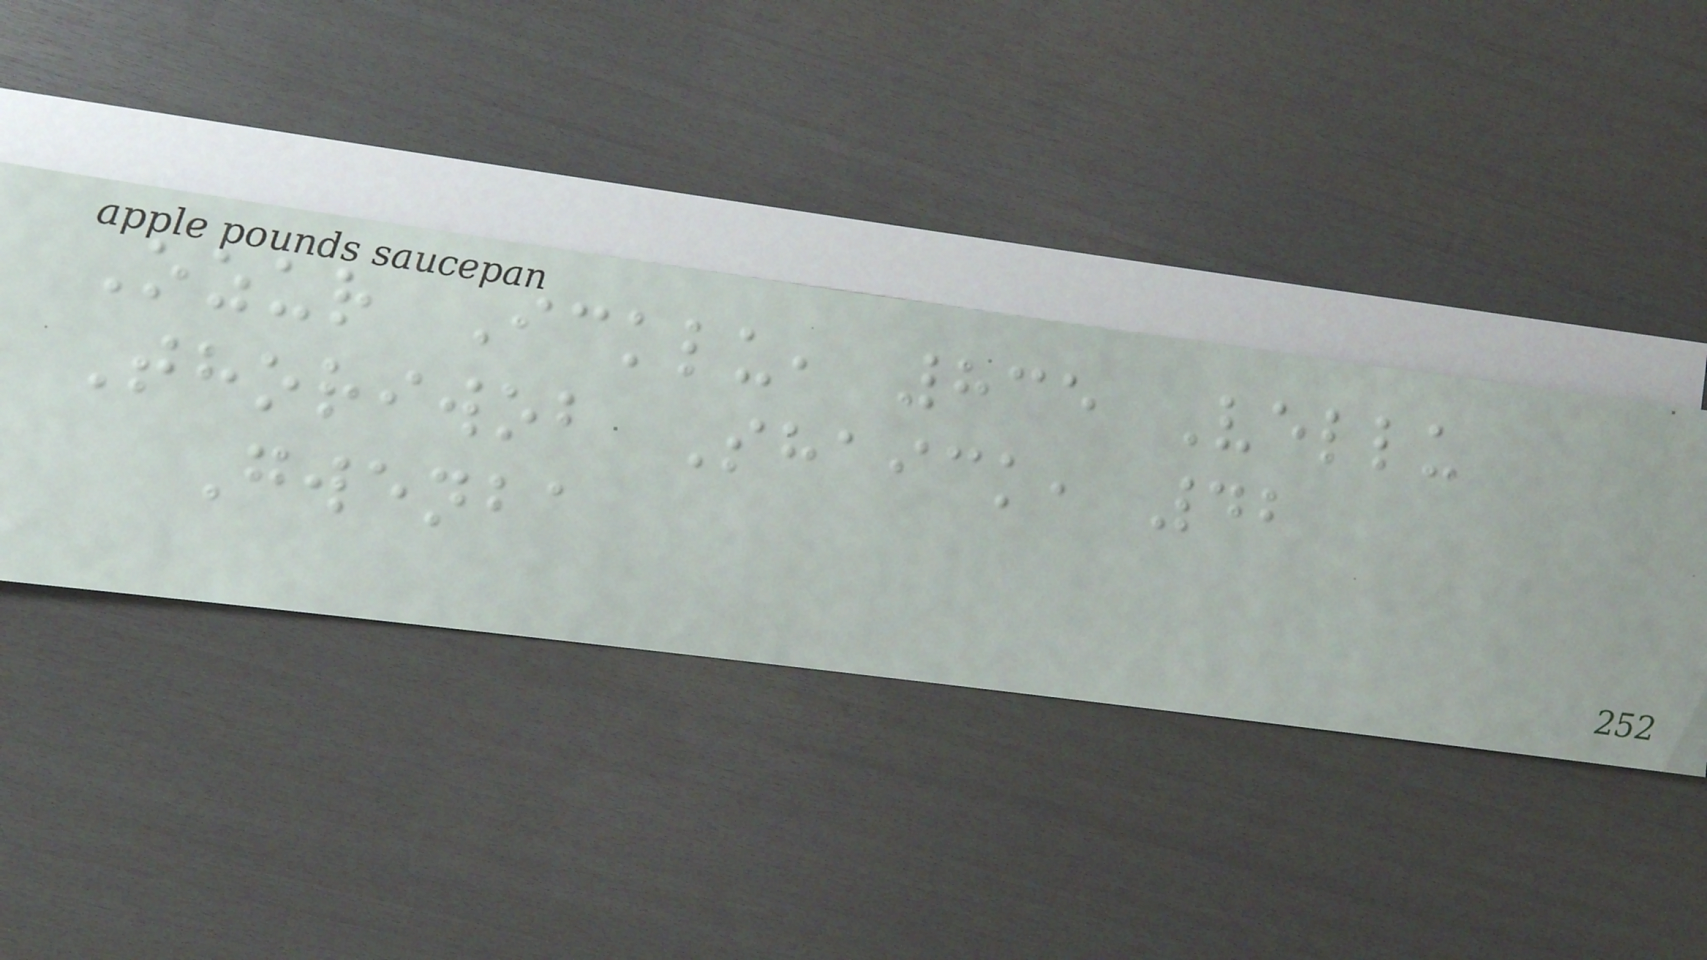Ozur Icklu, 835 Vellu
Thoriwob Shaick, 42
Gwenba
